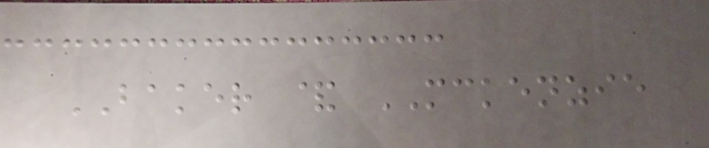BAKER & MCKENZIE
